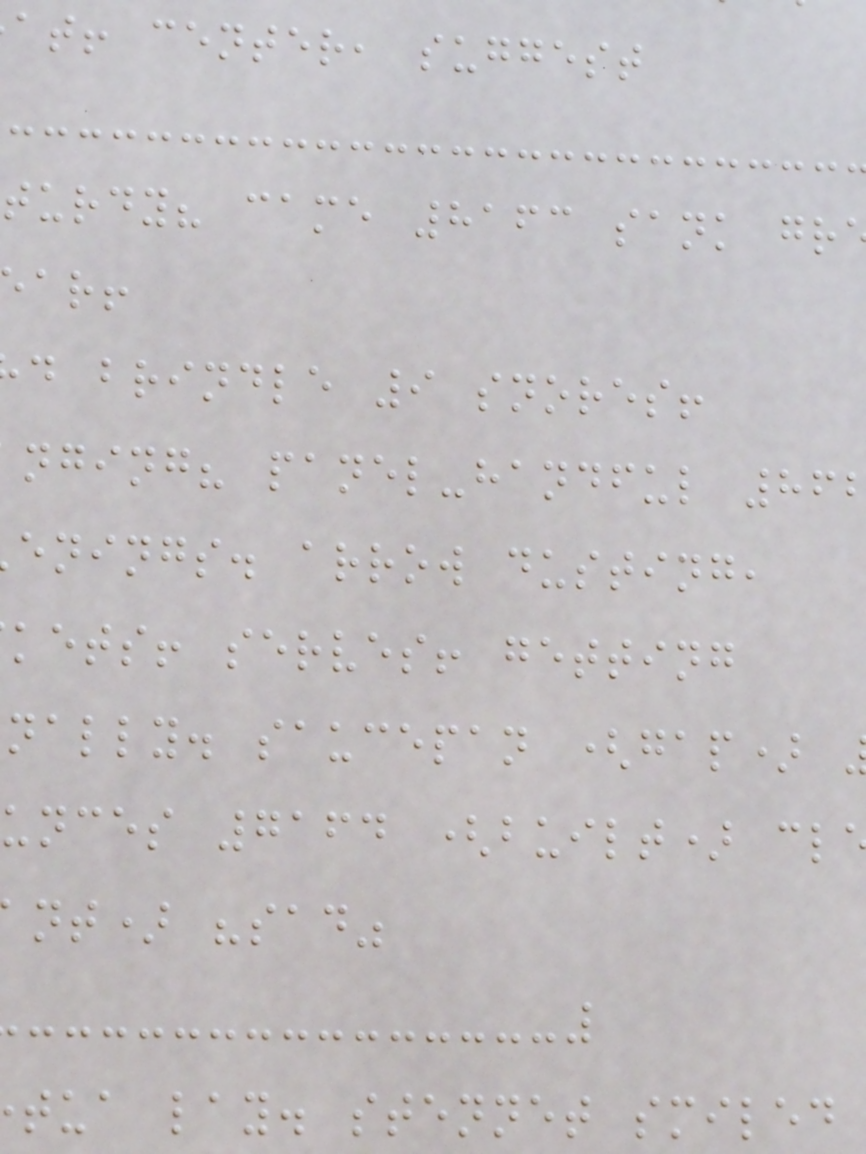at! center, suggest
turdy? came 8163 sank gr
d brindle 9 snores!
nging? panel-handful 86
enings. arrow dusting,
kets! serves! getting
nally. saucepan (gap)
unces 7164 (built) cl
nt) "sad"
tua lay. stennet smiled
